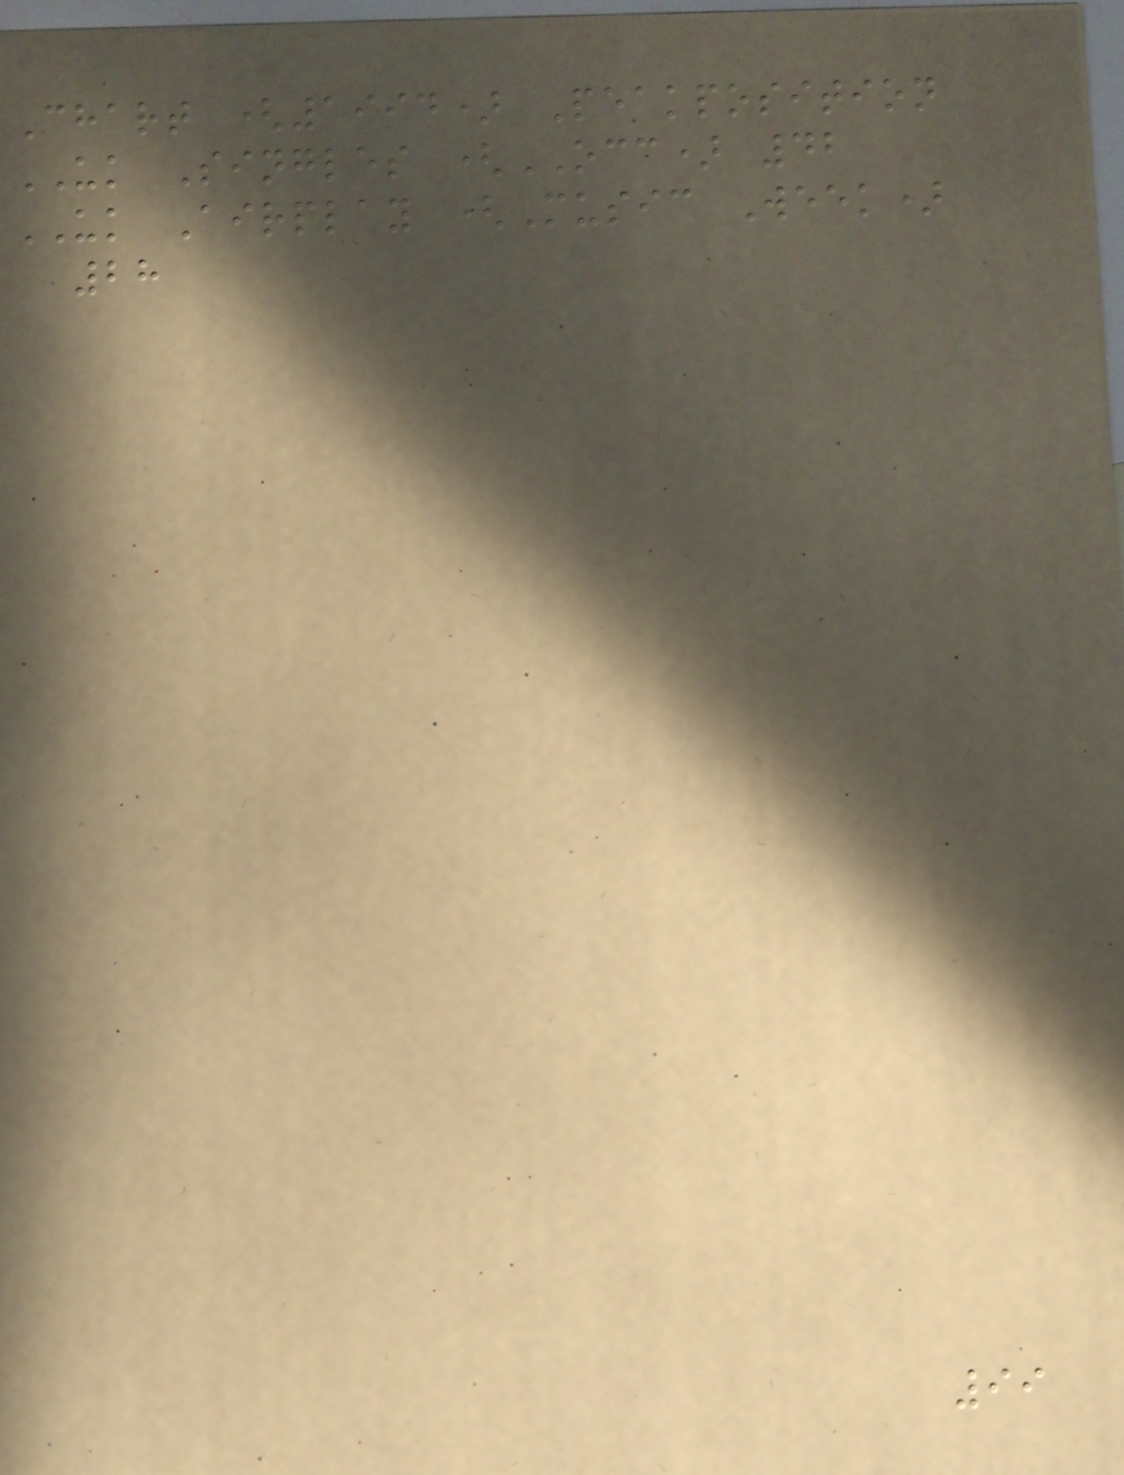Chart (1994) Peakposition
UK Singles (OCC) 42
UK Airplay (Music Week)
28
99
